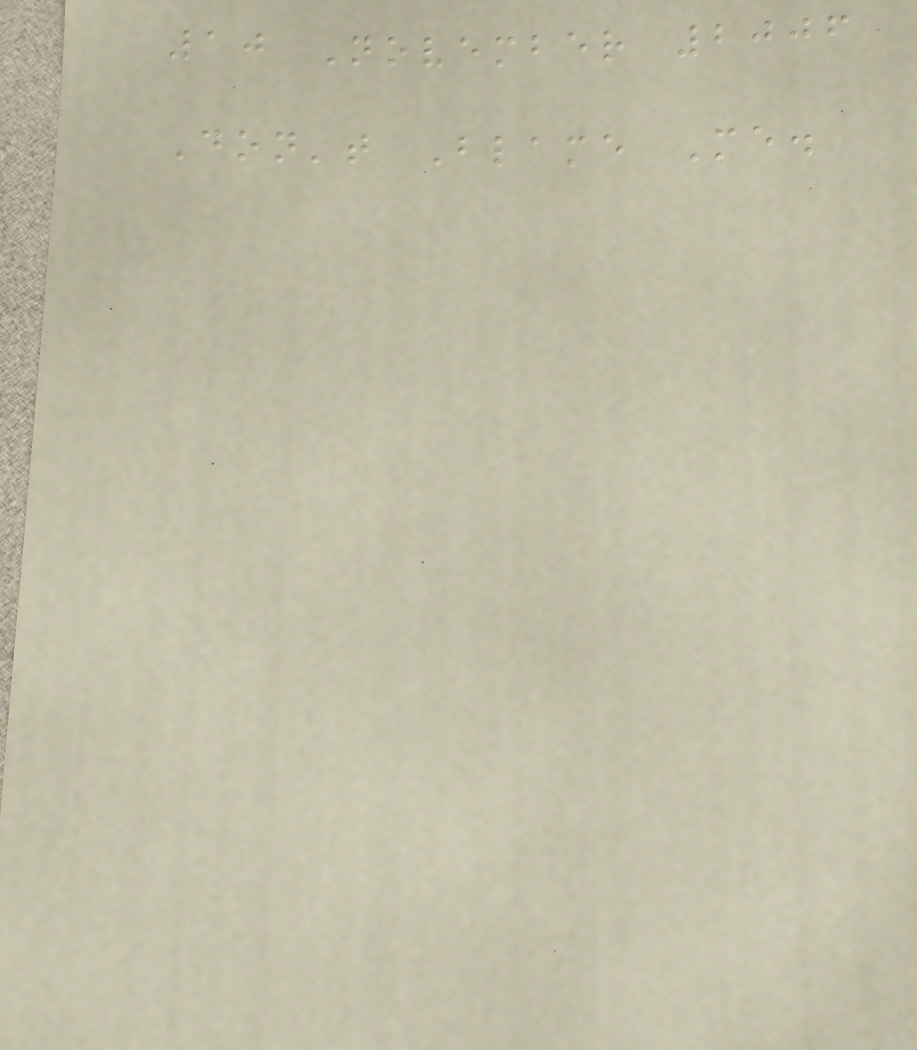10 November 2006
Don't Blame Me.
